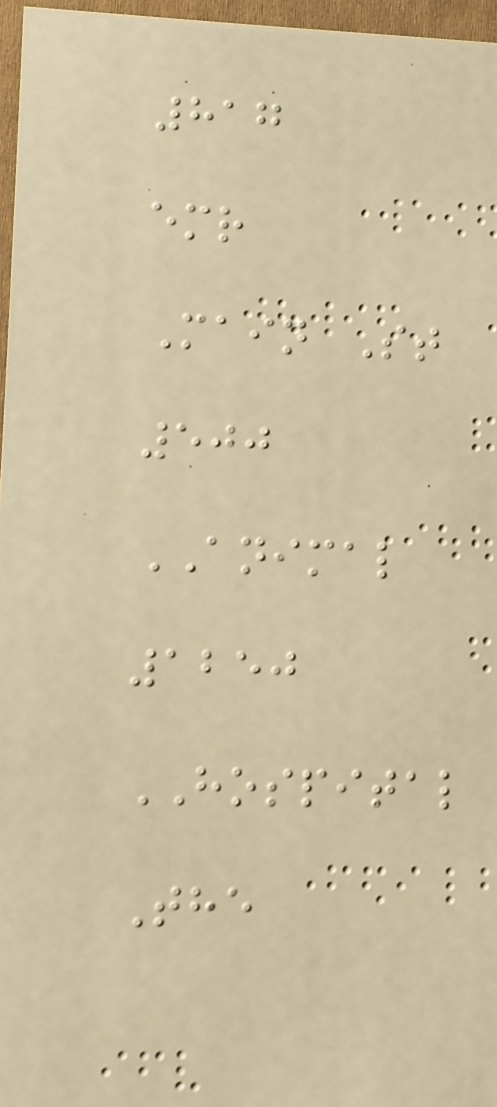817
emr
Main St
500
ANIMAL
1250
HOSPITAL
The
